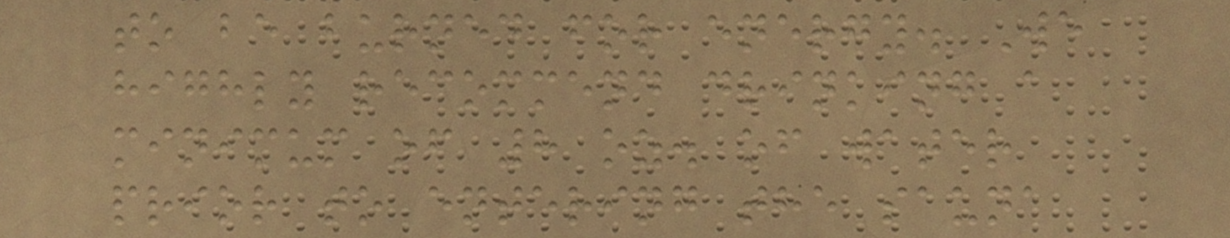to be burned for energy. We
highly recommend drinking a
minimum of 8 oz. of water
prior to entering the sauna
